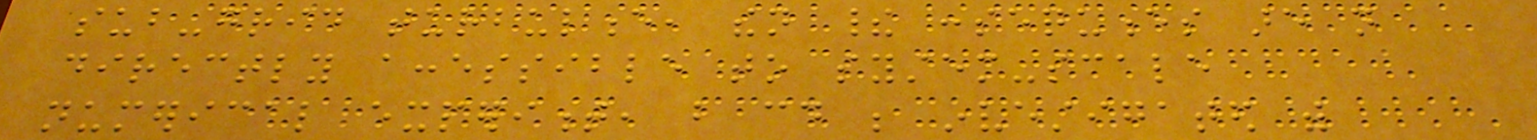sub-grid turbulence, then their consequences are not
directly accessible to system-scale
numerical experiment, but could be investigated with
